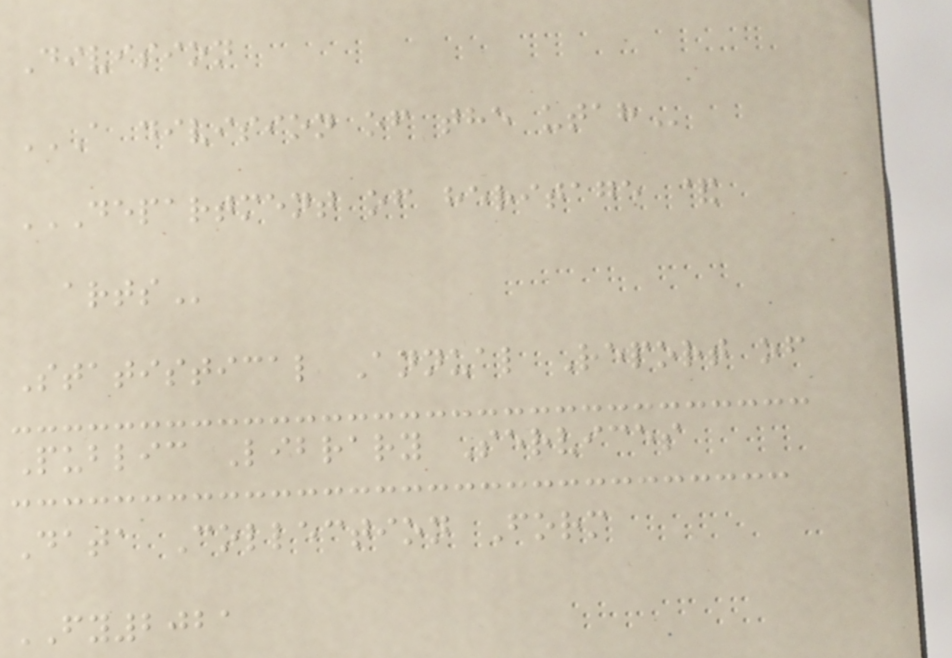Division
A DIVISION OF THE UTAH
DEPARTMENT OF HERITAGE &
ARTS
Statistical Annual Report of
Public Library Services
Data Collection Form
FY2021
